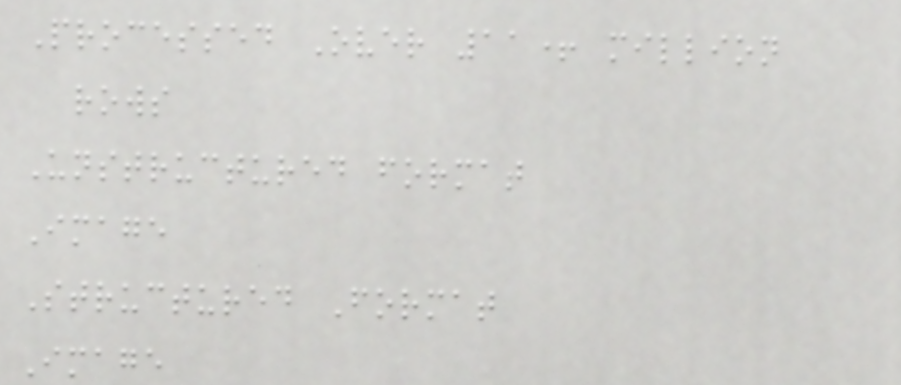Processed Over 11+ million
rows
Unstructured format
Image
Structured Format
Image
